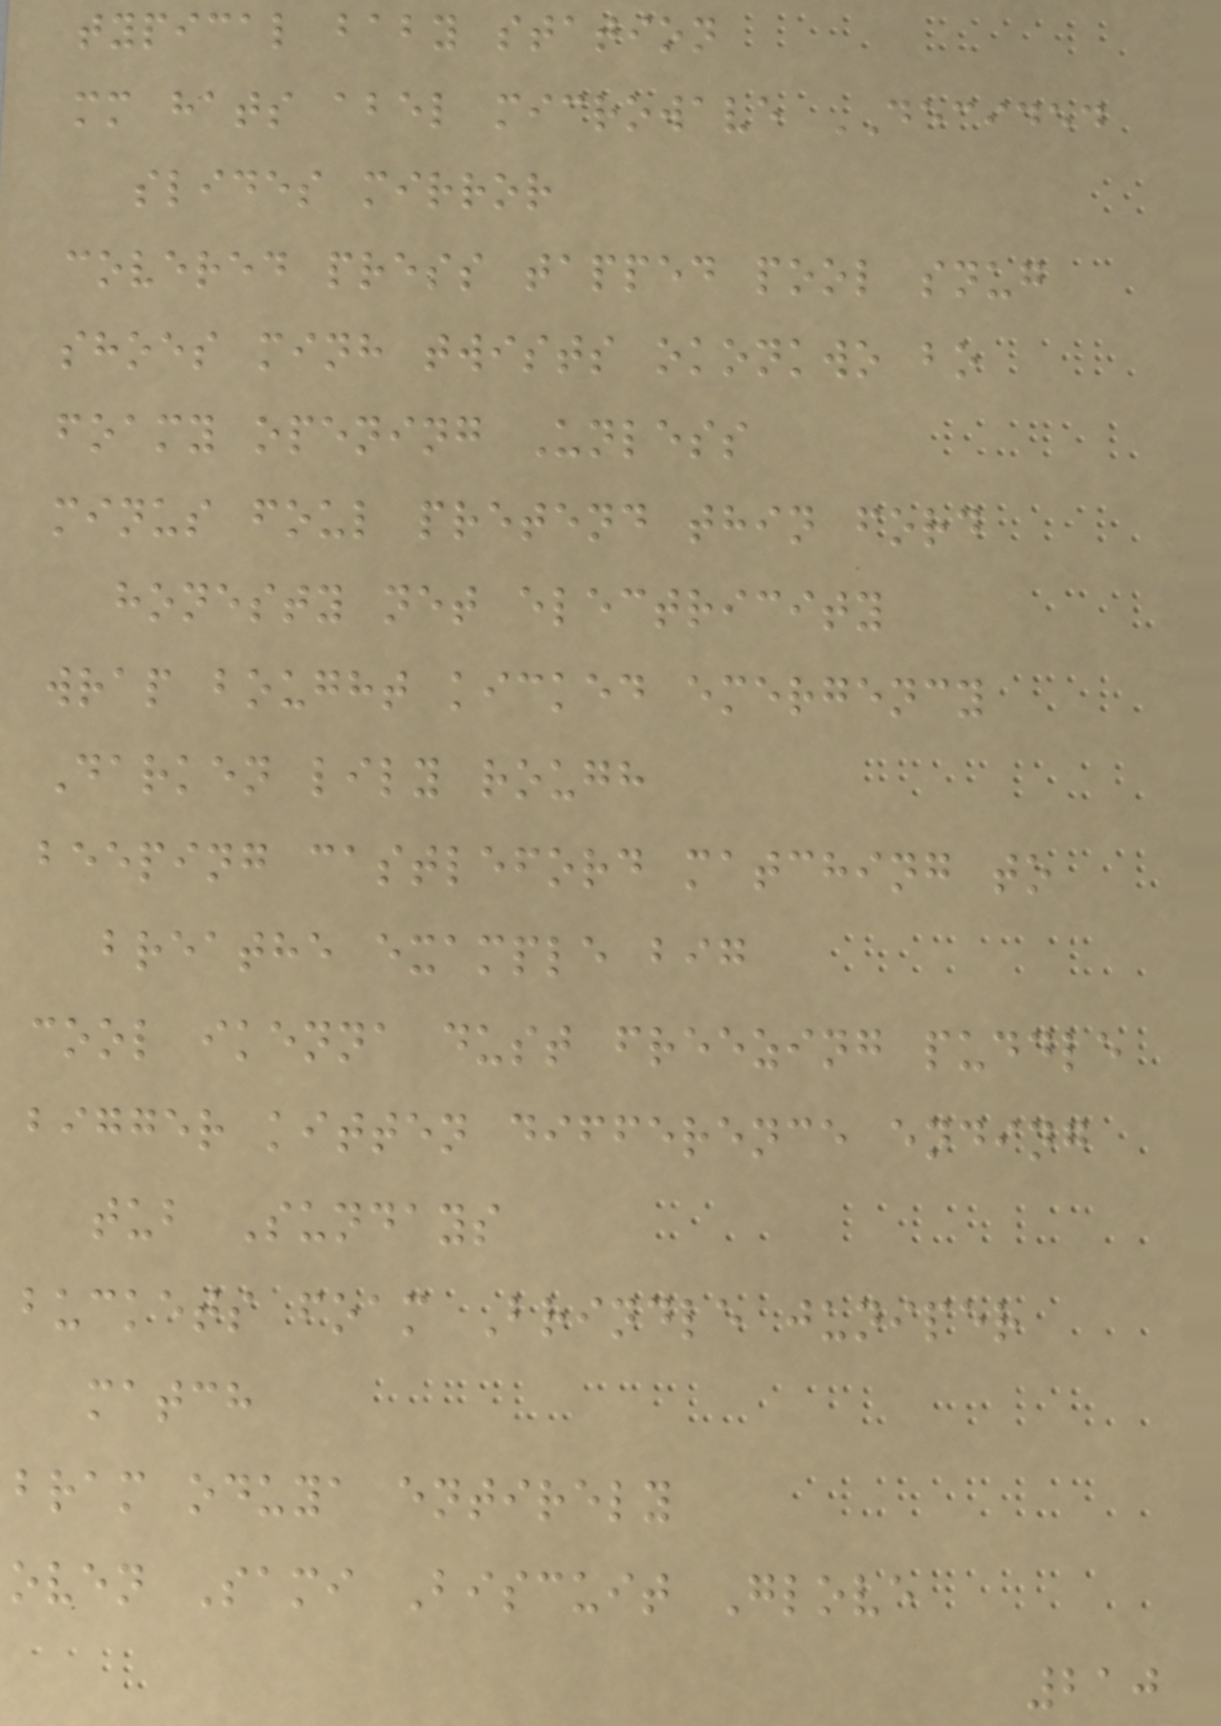typical baby station
mm hats abel microwave DECIDED
slides mirror
covered press tapped pool snug
shoes minh twists okonkwo bo
foamy opening Unless
minus foul pretend thin ford
honesty net electricity
wrap bought kicked emergency
Darken lily rough
beeping castleford matching to
breathe example big
cool ikenna dust freezing puddle
bigger kitten difference ending
tub Sundays
buckets foam Brindle juniper
match
bram oduya entirely
oven Sami Biscuit Glove
210
